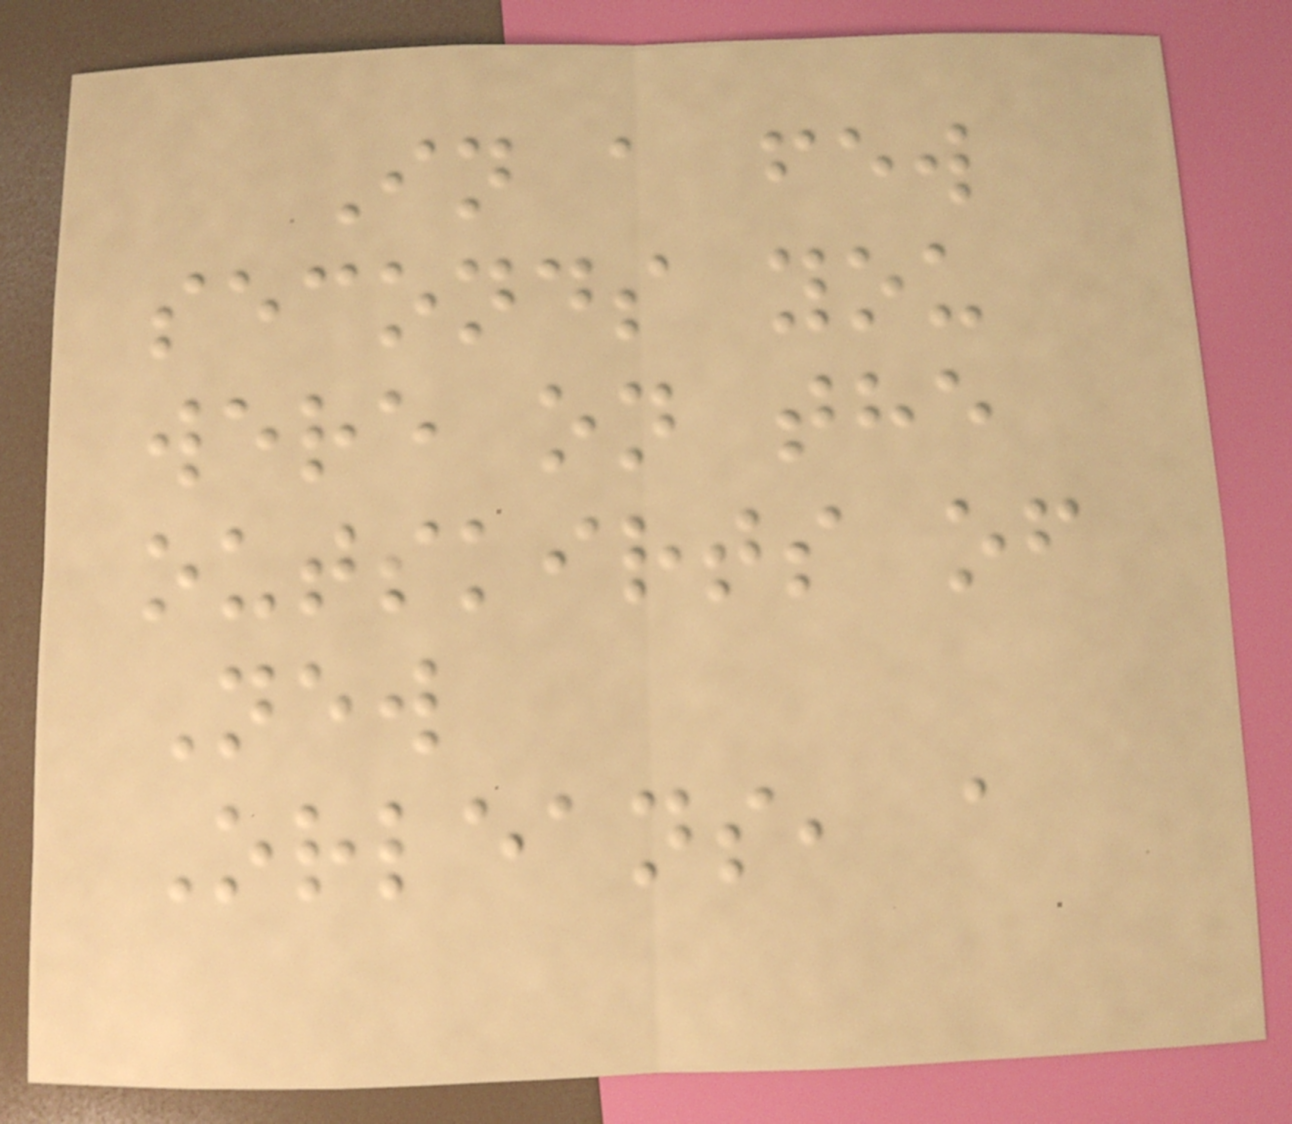In a few
seconds you
were on the
outskirts of
New
Orleans, a
